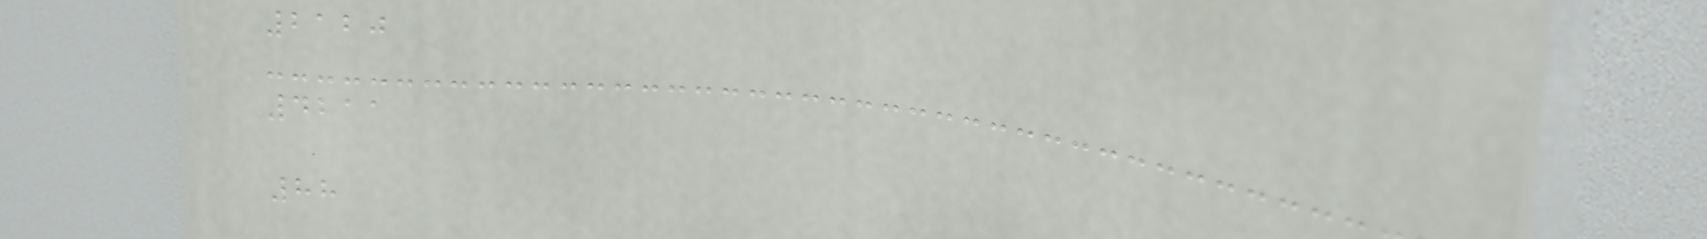2120
4211
88
